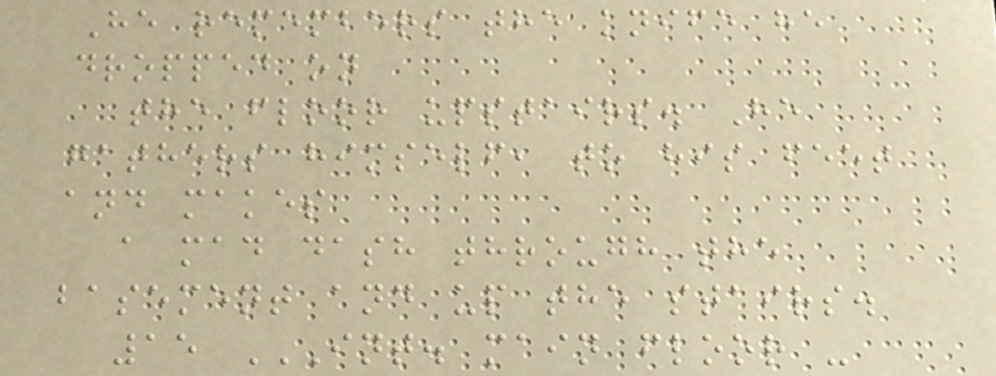He remembers the knife he
dropped on
the floor upstairs. He
gathers himself, to his feet
and makes
a mad dash through the
basement and up the stairs.
15 INT. MAIN FLOOR -
